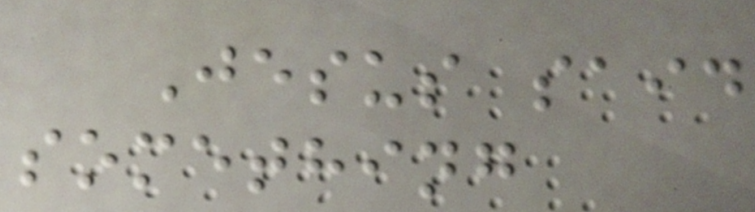Jesus said
something
